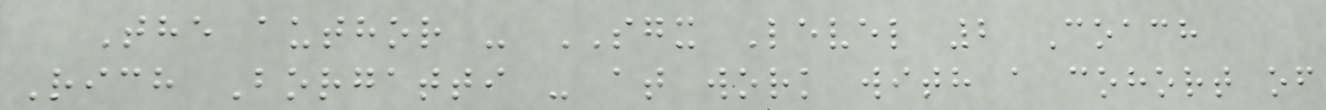The author - SGX Level 2 Coach
Rich Borgatti - at work with a cohort of
